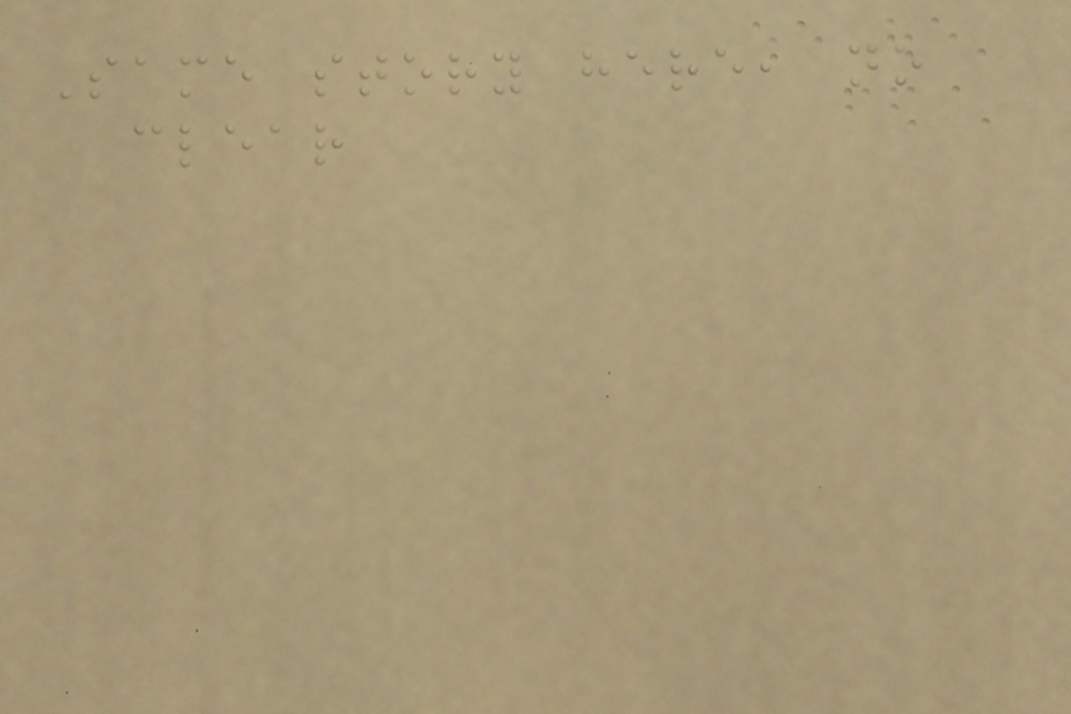Same story here, no
clear
